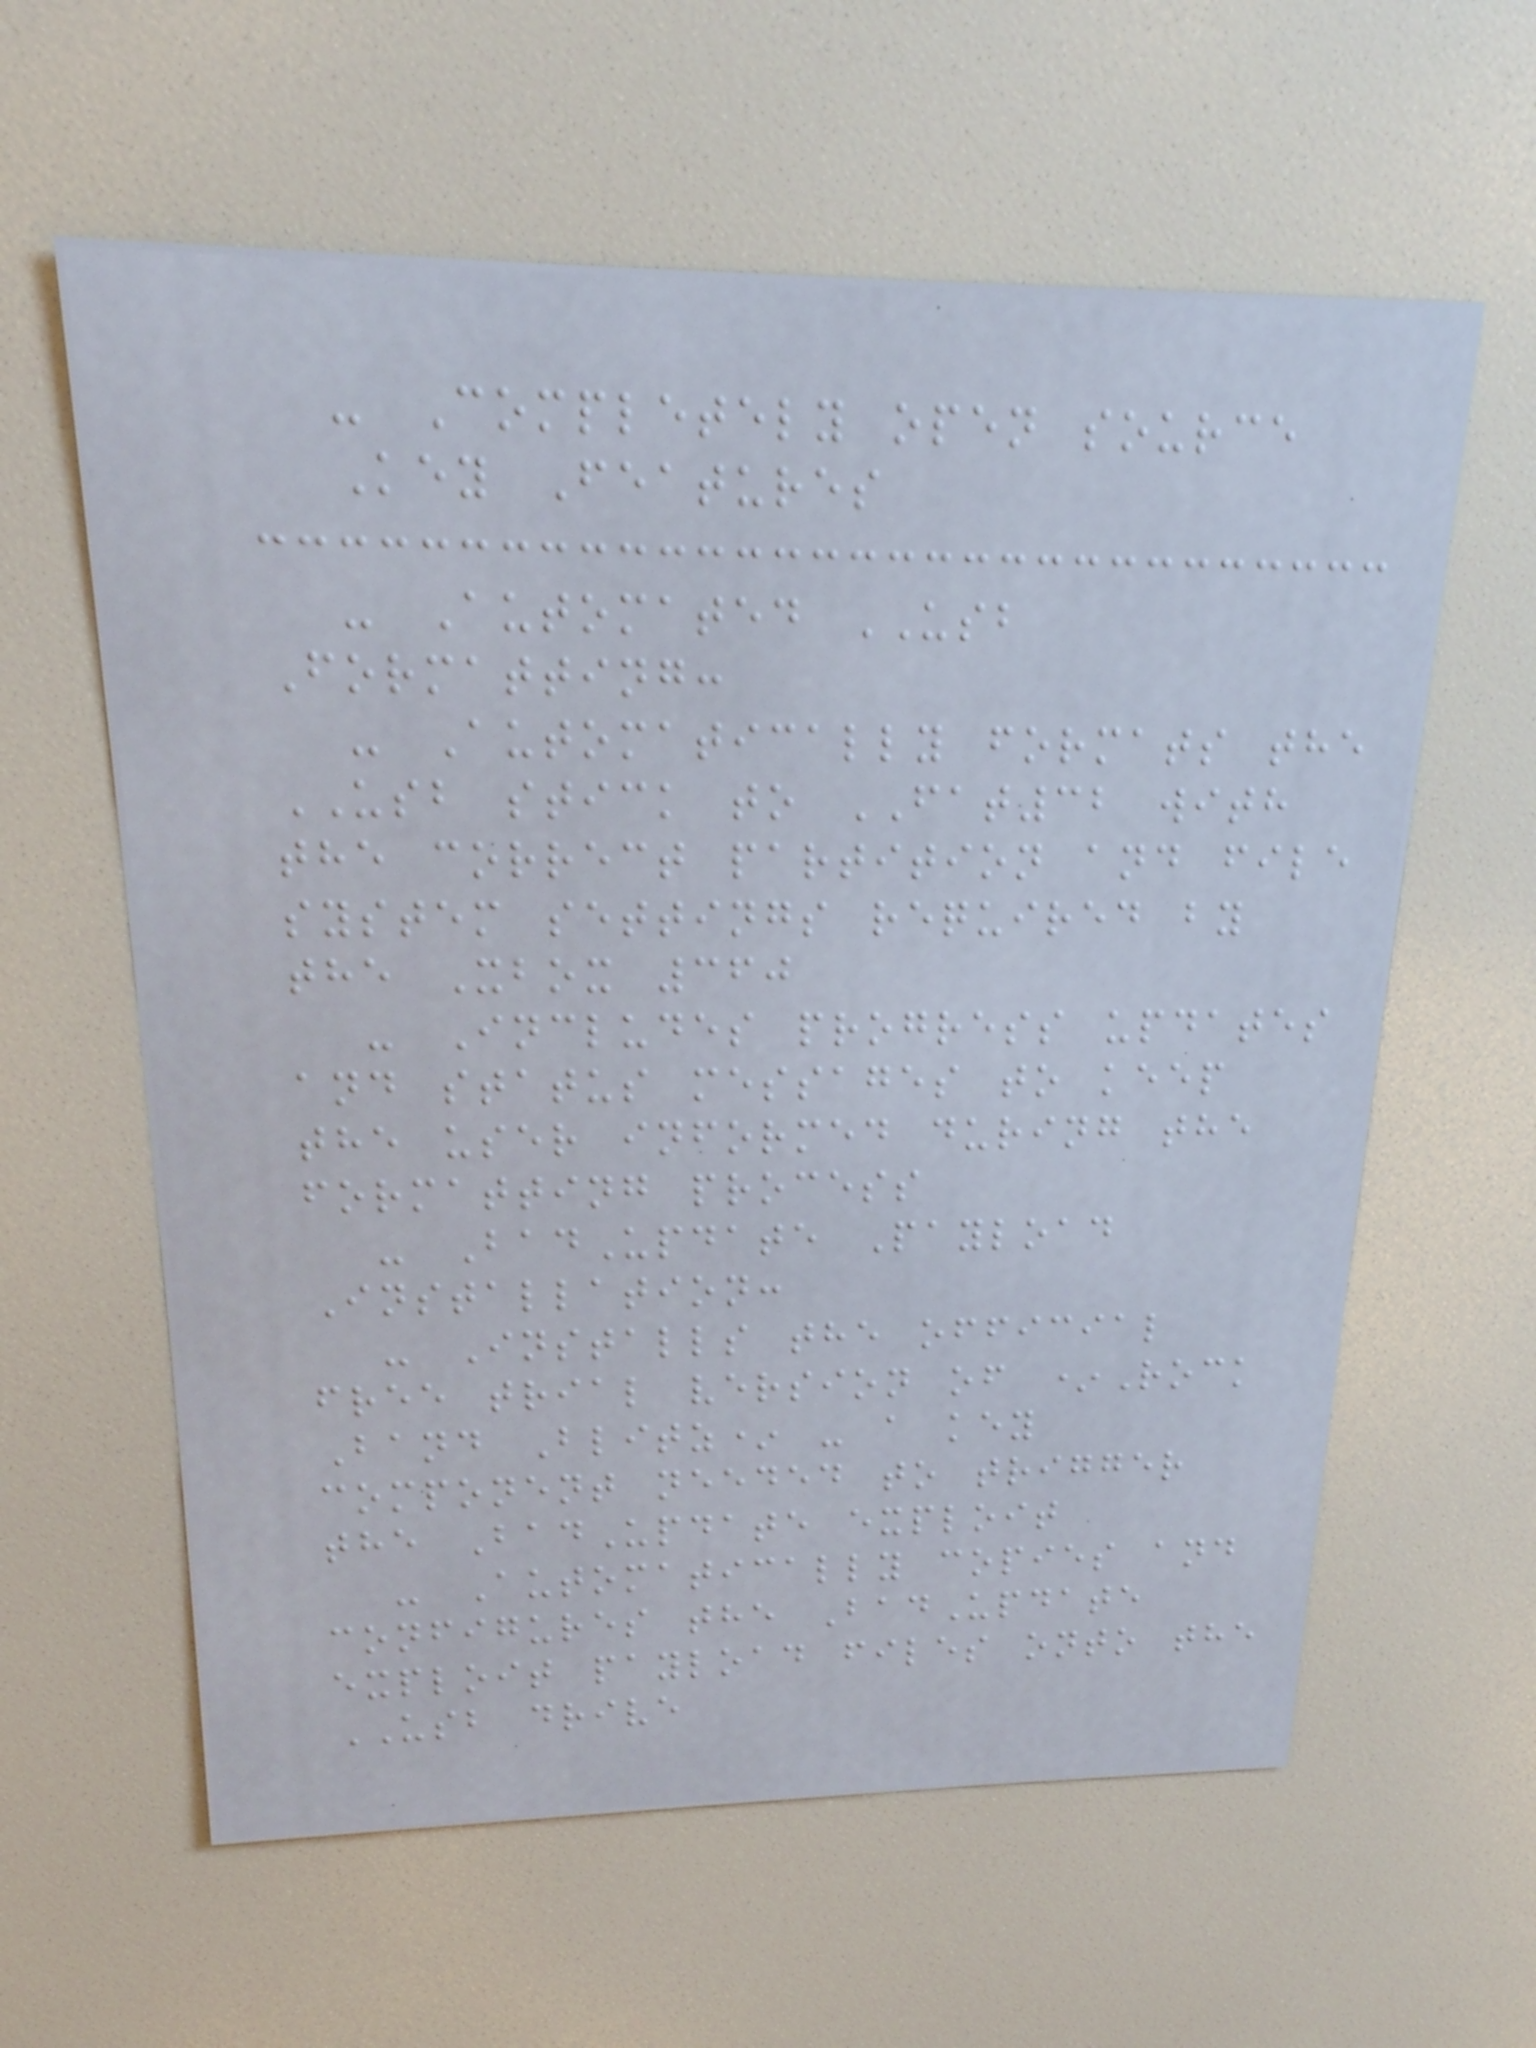- Completely open source
Key Features
- Automated USB
Formatting:
- Automatically formats the
USB stick to FAT32 with
the correct partition and file
system settings required by
the Xbox 360
- Includes progress updates
and status messages to keep
the user informed during the
formatting process
- BadUpdate Payload
Installation:
- Installs the official
free trial version of *Rock
Band Blitz* - a key
component needed to trigger
the BadUpdate exploit
- Automatically copies and
configures the BadUpdate
exploit payload files onto the
USB drive
